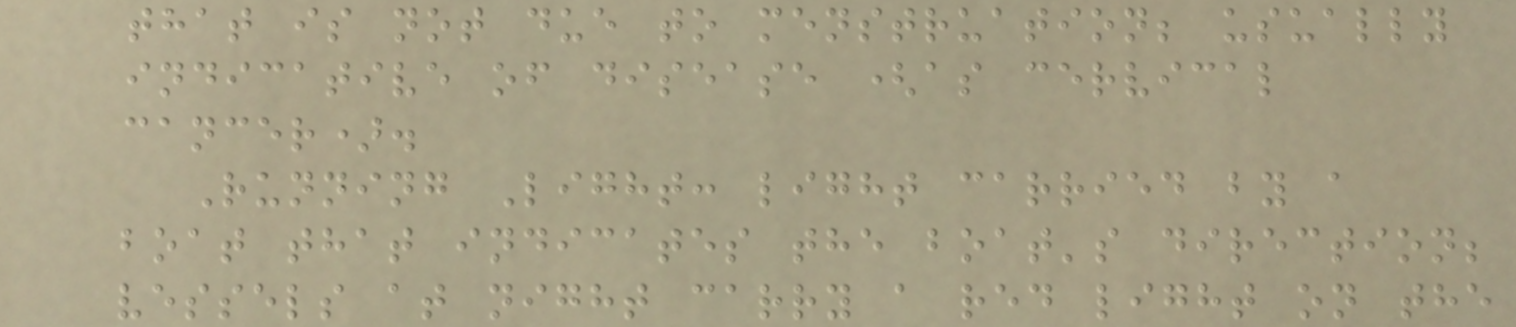that is not due to menstruation; usually
indicative of disease (as cervical
cancer).
Running Light: light carried by a
boat that indicates the boat's direction;
vessels at night carry a red light on the
